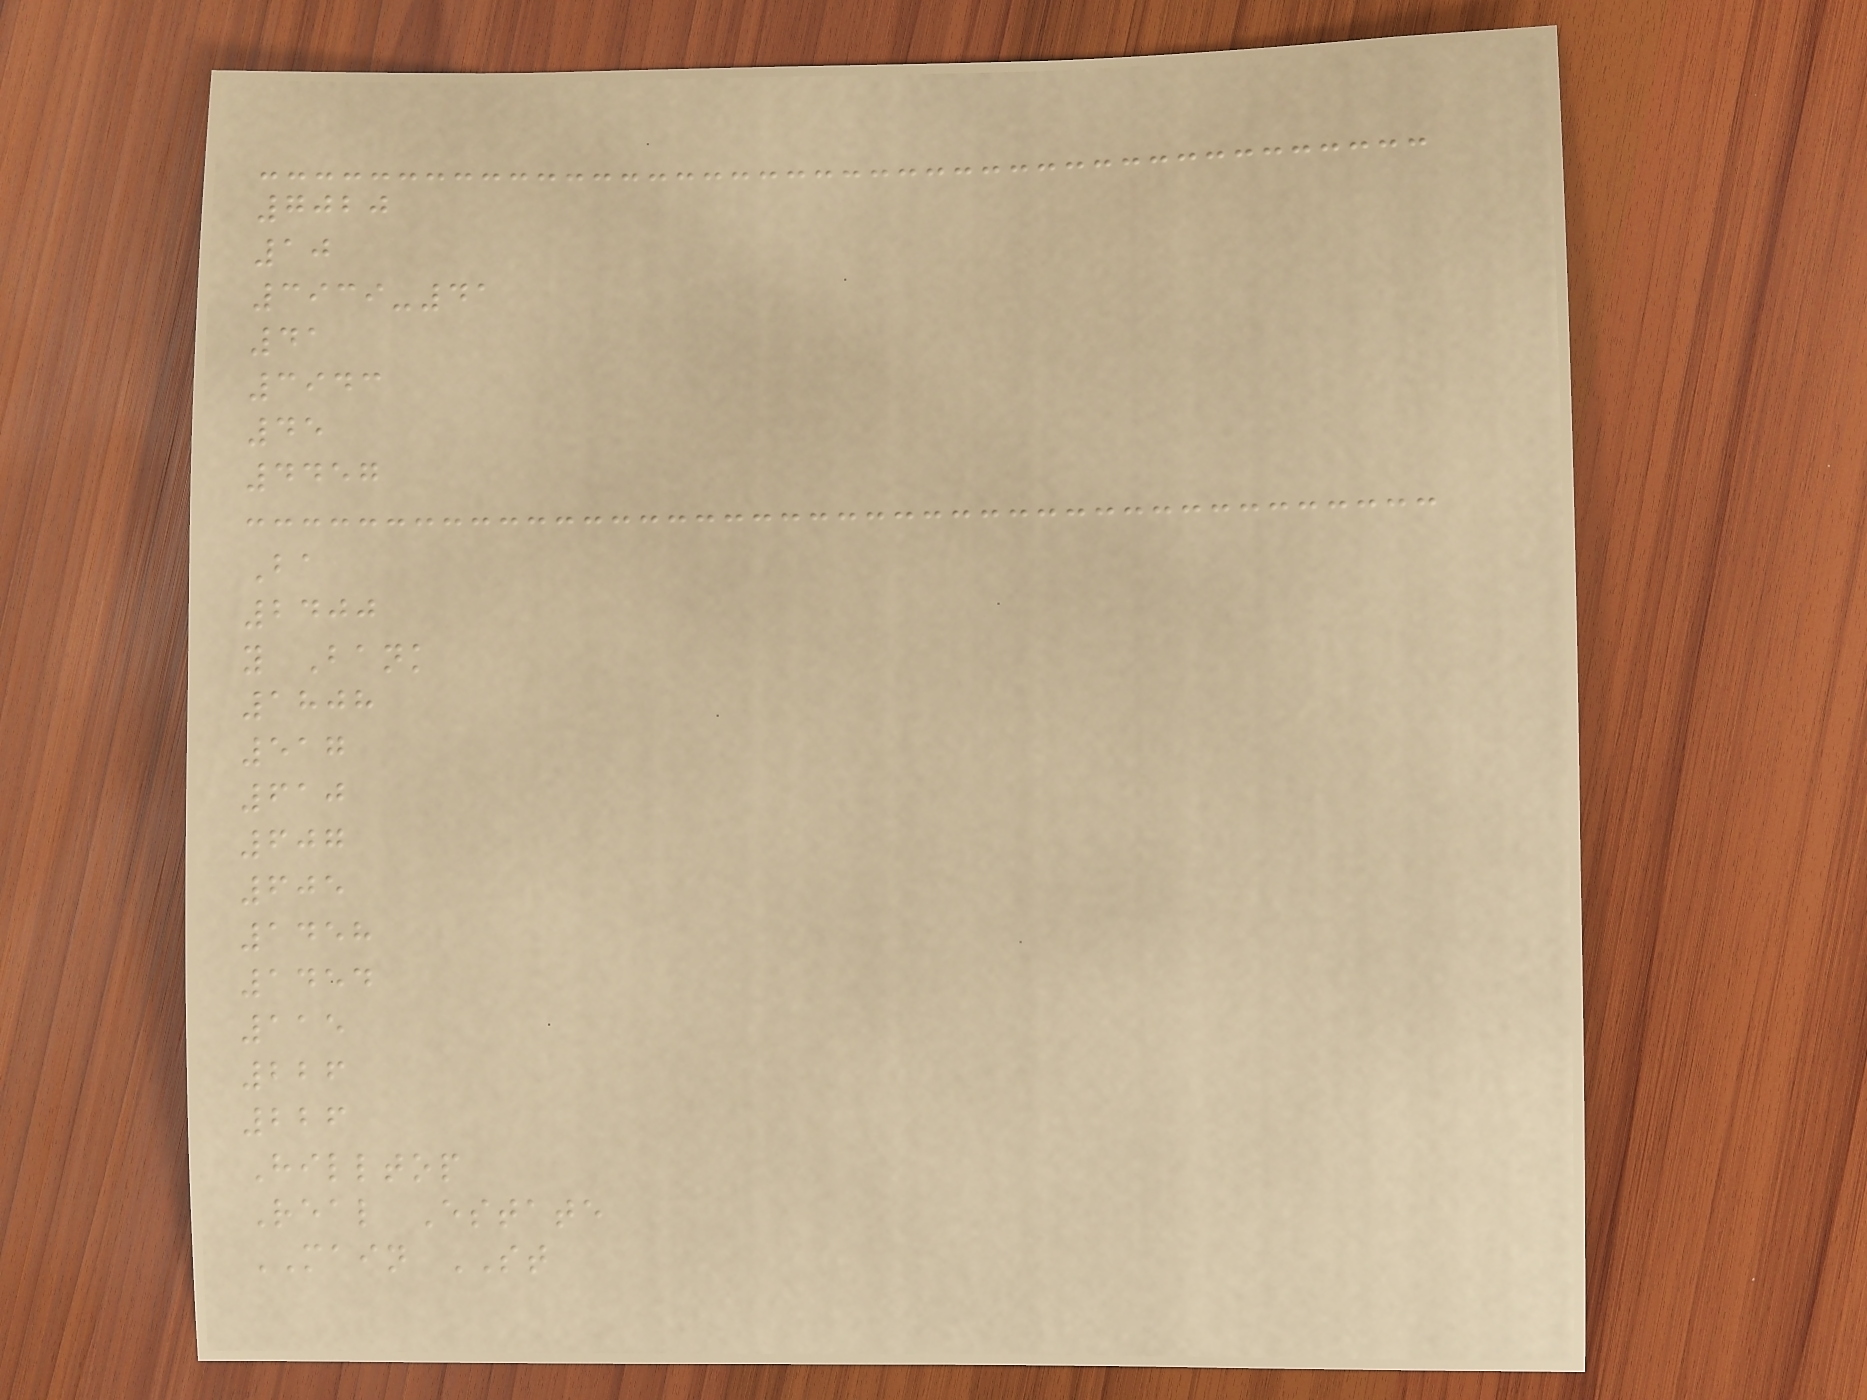7020
10
3939-41
41
3943
45
4457
Ba
2400
y Bank
1808
517
610
607
605
1458
1454
115
226
226
Hilltop
Real Estate
MAIN ST
